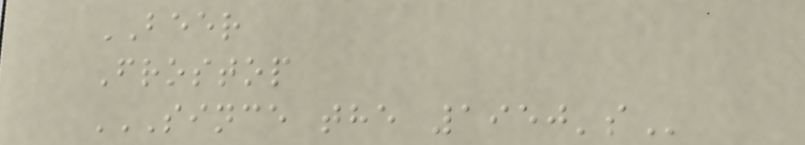BEER
Frostop
SINCE THE 1950'S
